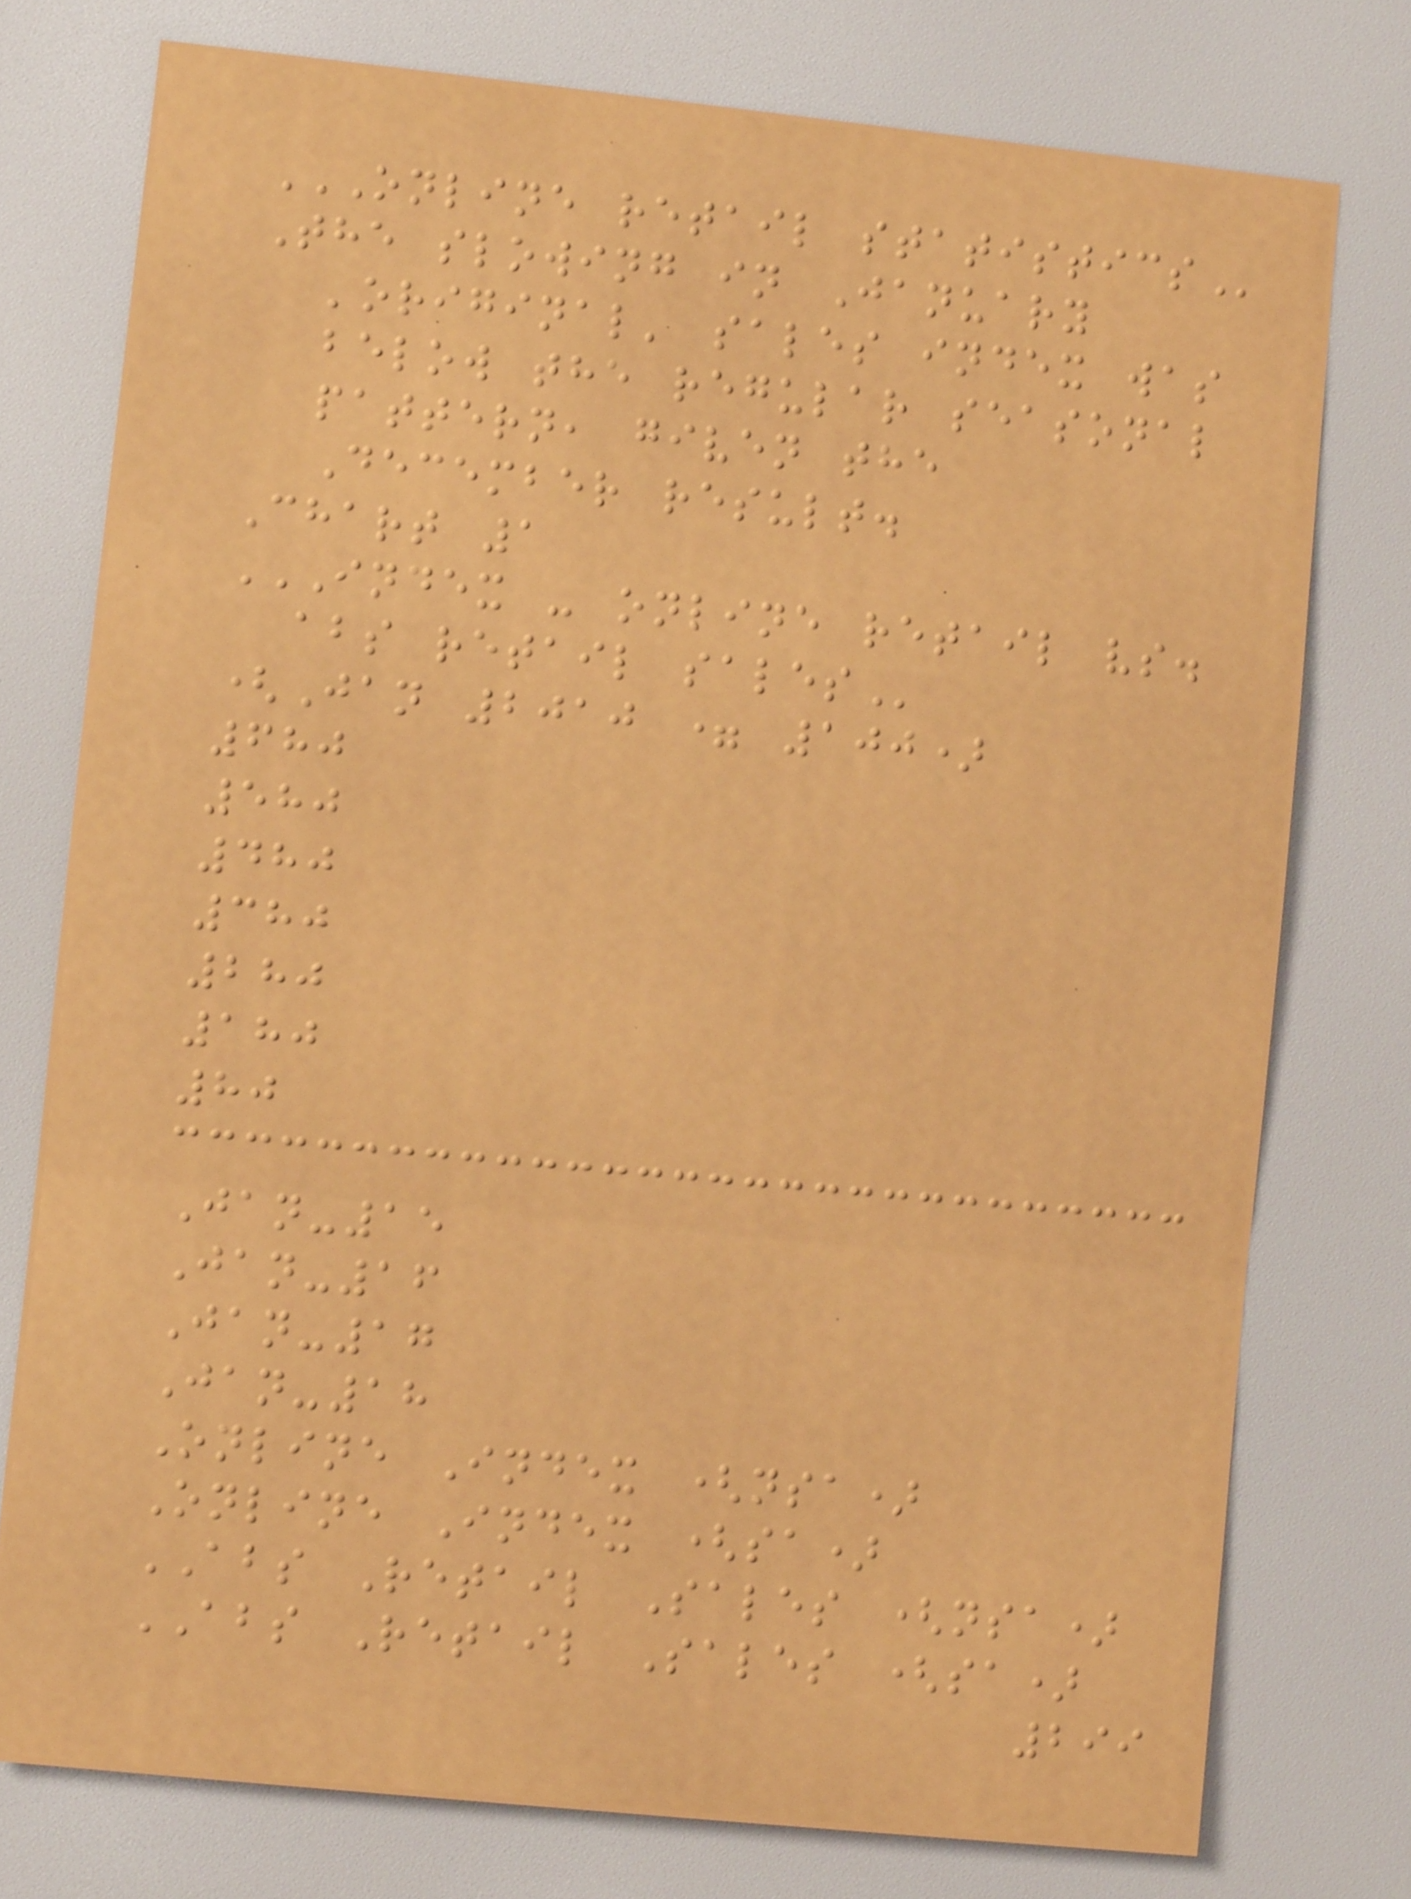ONLINE RETAIL STATISTICS
The slowing in January
'original' sales index was
below the regular seasonal
pattern, given the
December result.
Chart 1
INDEX - ONLINE RETAIL VS.
ABS RETAIL SALES
(Jan 2010 = 100)
680
580
480
380
280
180
80
Jan-15
Jan-16
Jan-17
Jan-18
Online Index (nsa)
Online Index (sa)
ABS Retail Sales (nsa)
ABS Retail Sales (sa)
299
